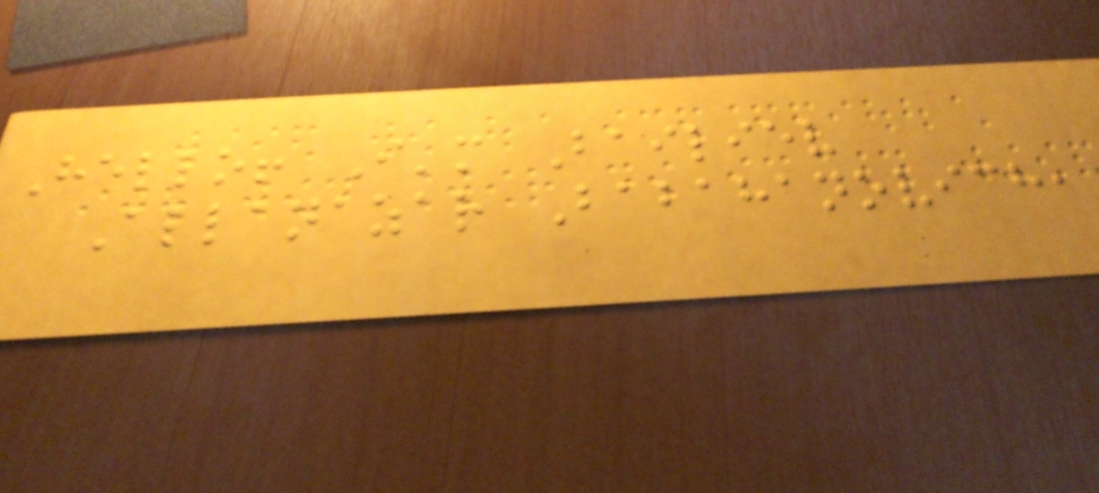Hello! I'm Bailiev
Allanazar Babahanovich,
